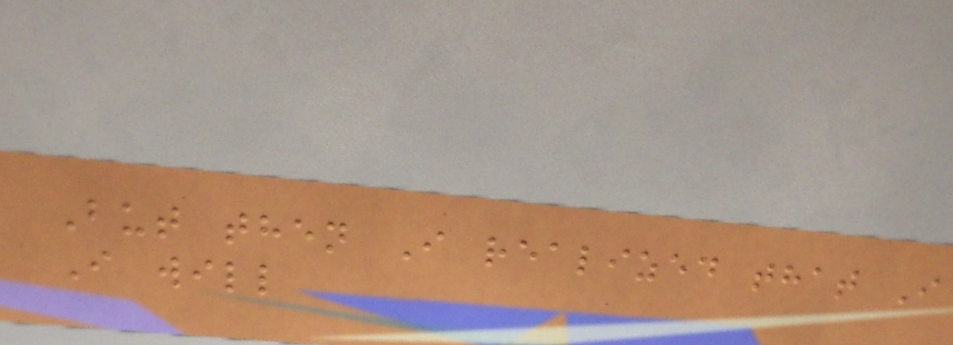But then I realized that I
I will
